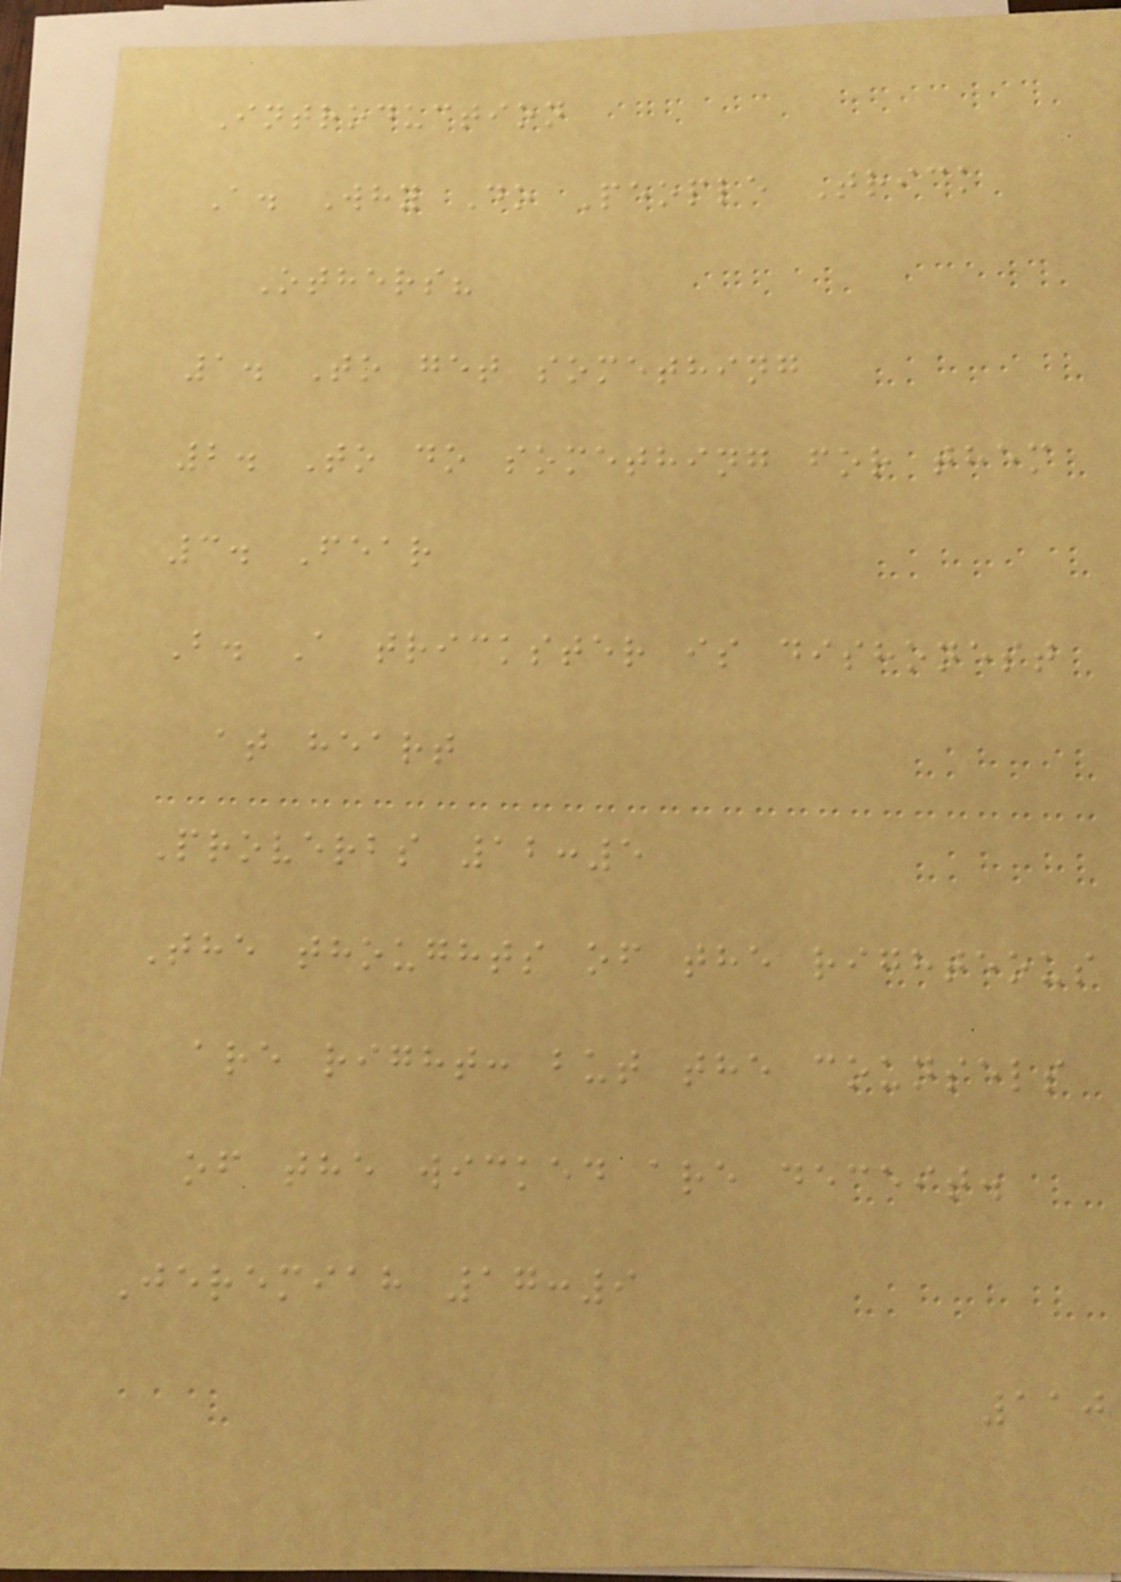Introduction
A. Why Do People Trick
Others?
1. To get something
2. To do something for them
3. Fear
B. A trickster is dishonest
at heart
Proverbs 12:5
The thoughts of the righteous
are right: but the counsels
of the wicked are deceit.
Jeremiah 17:9
110
